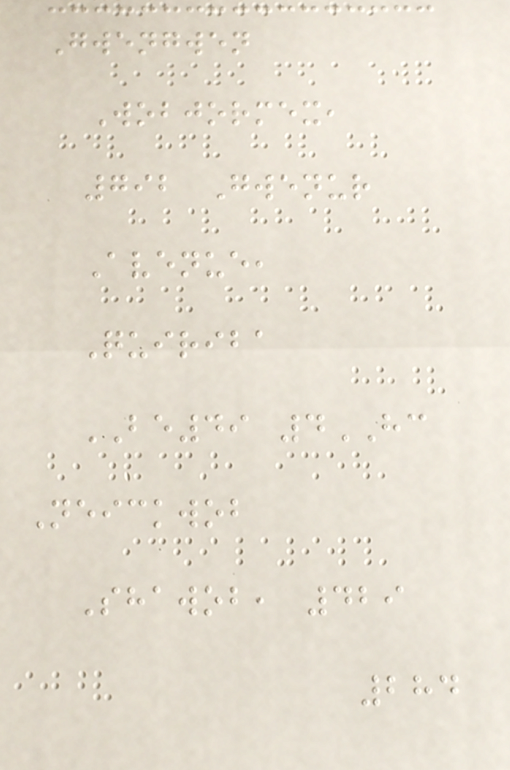Gwengwen
Wobjormex,
792 Gwenur
Avenue,
Quiriba
BE49 4HC
Neickwob
Shawob, 429
284
